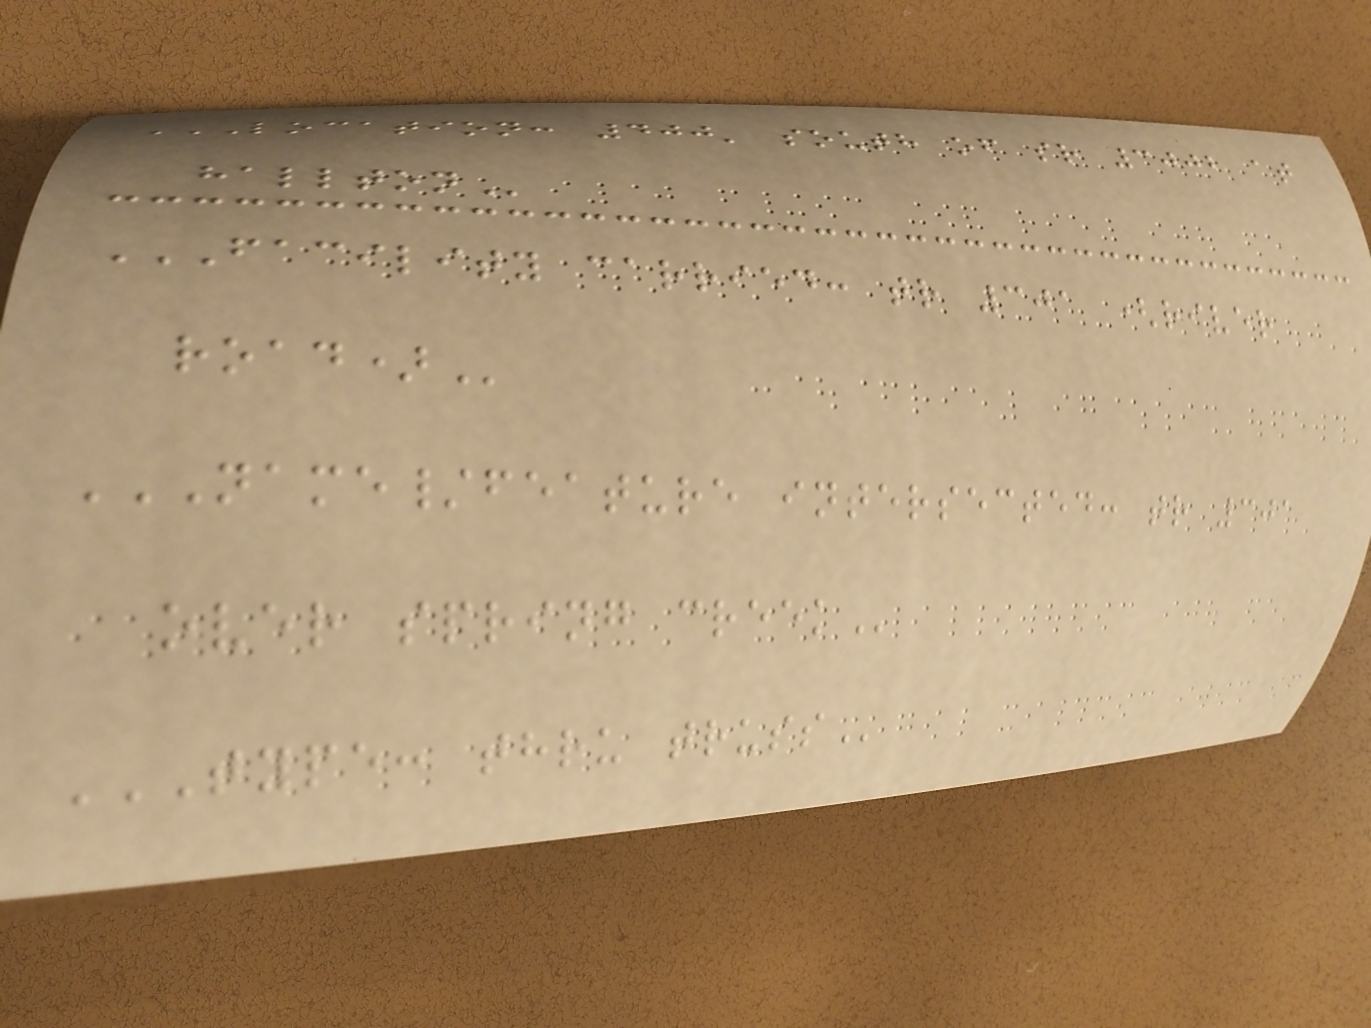LOCATION: 400' SOUTH OF SR 3002 AT
HALLTON
FACILITY CARRIED: TR 301 (RIVER
ROAD)
NAME/FEATURE INTERSECTED: TR 301
OVER SPRING CREEK
TYPE: THRU TRUSS
